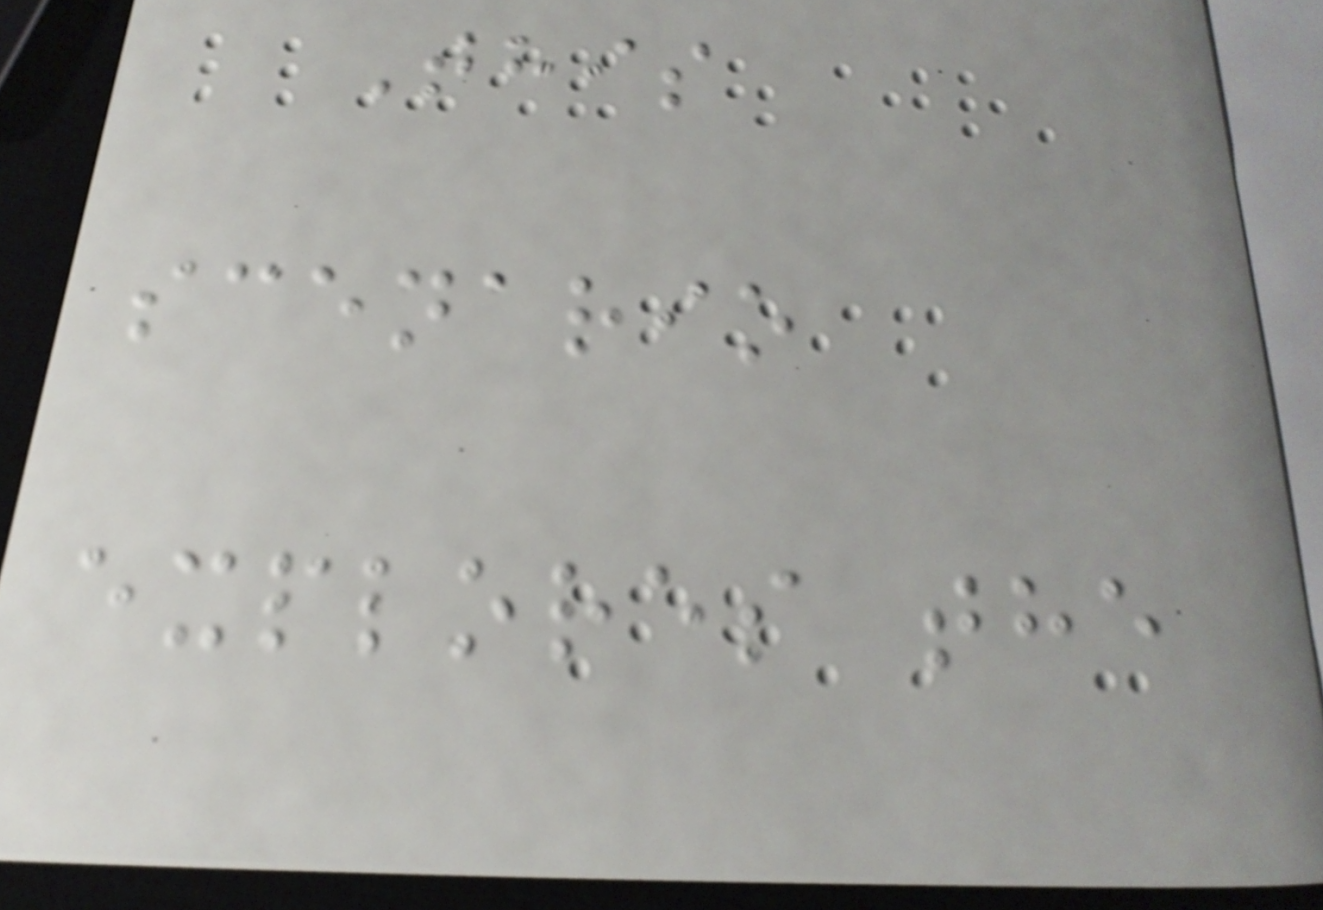This
scenario
explores the
